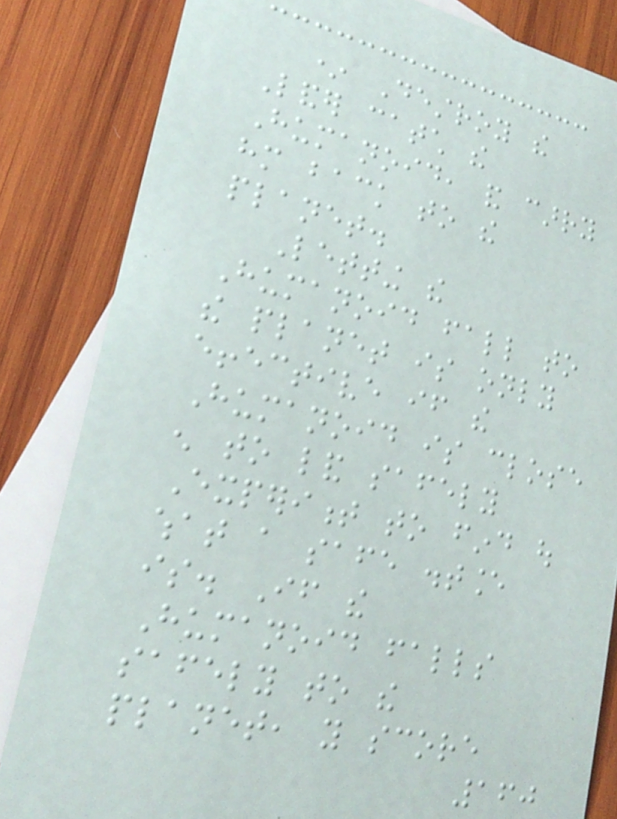* Destroy the
Lander catch the
Humanoid, and carry
him back to the
planet.
Letting the
Humanoid fall to
the planet is only
effective if the
Humanoid is close
enough to land safely
Experiment to find out
what a safe distance
is. If the
Humanoid falls
safely to the
planet, you score
160
